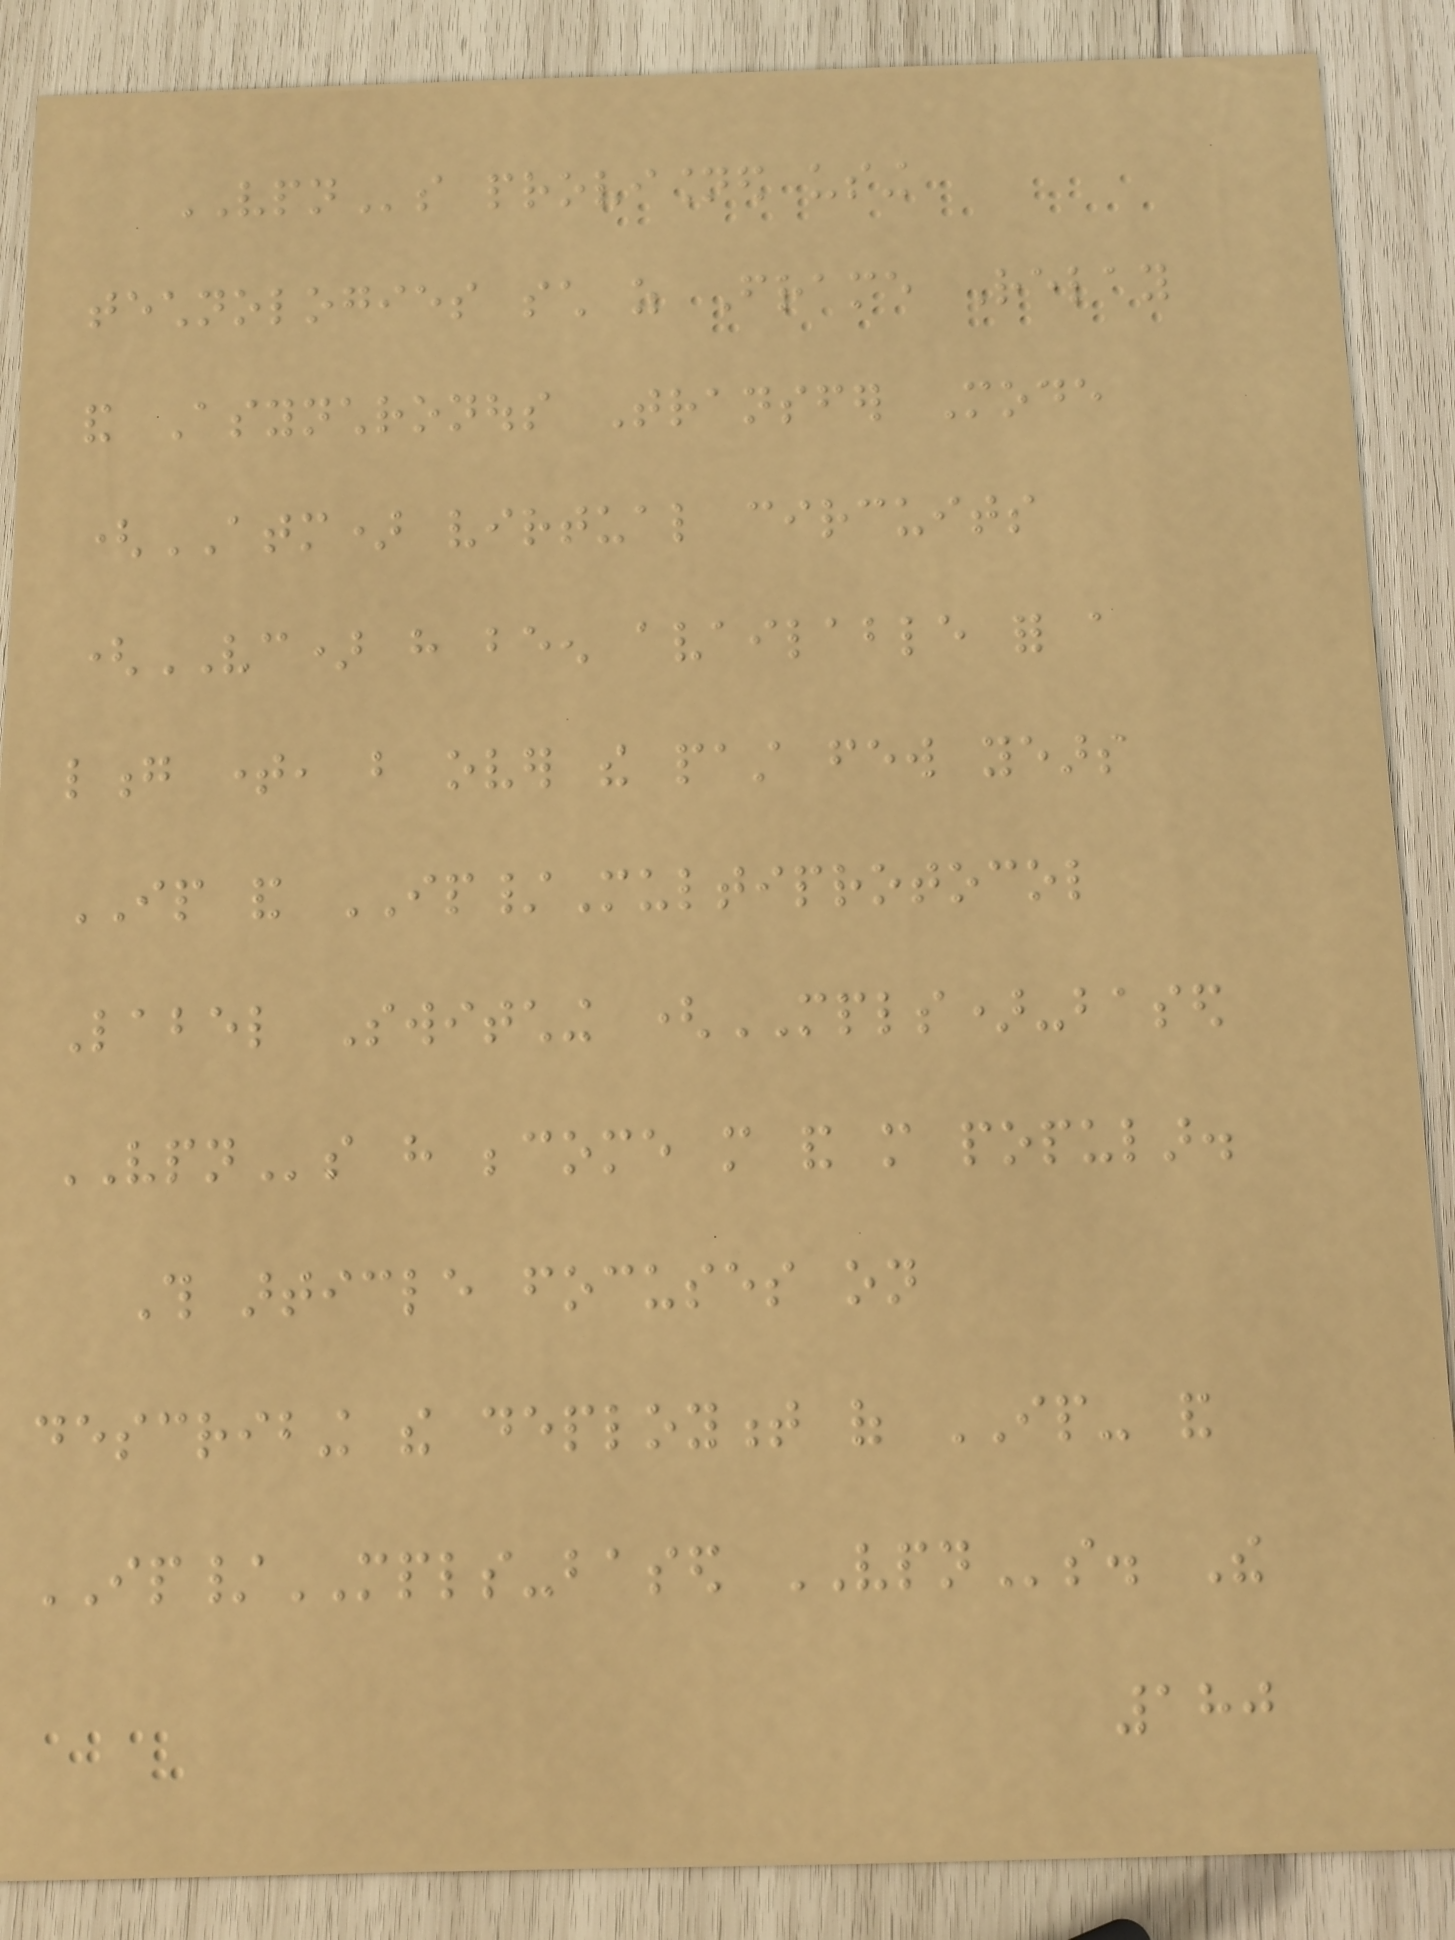VPNs provisioned using
technologies such as Frame Relay
and Asynchronous Transfer Mode
(ATM) virtual circuits
(VC) have been available for a
long time, but over the past few years
IP and IP/Multiprotocol
Label Switching (MPLS)-based
VPNs have become more and more popular.
This article focuses on
describing the deployment of IP- and
IP/MPLS-based VPNs. The
180
